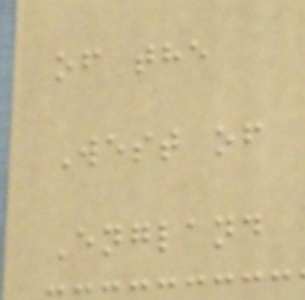of the
West of
England
